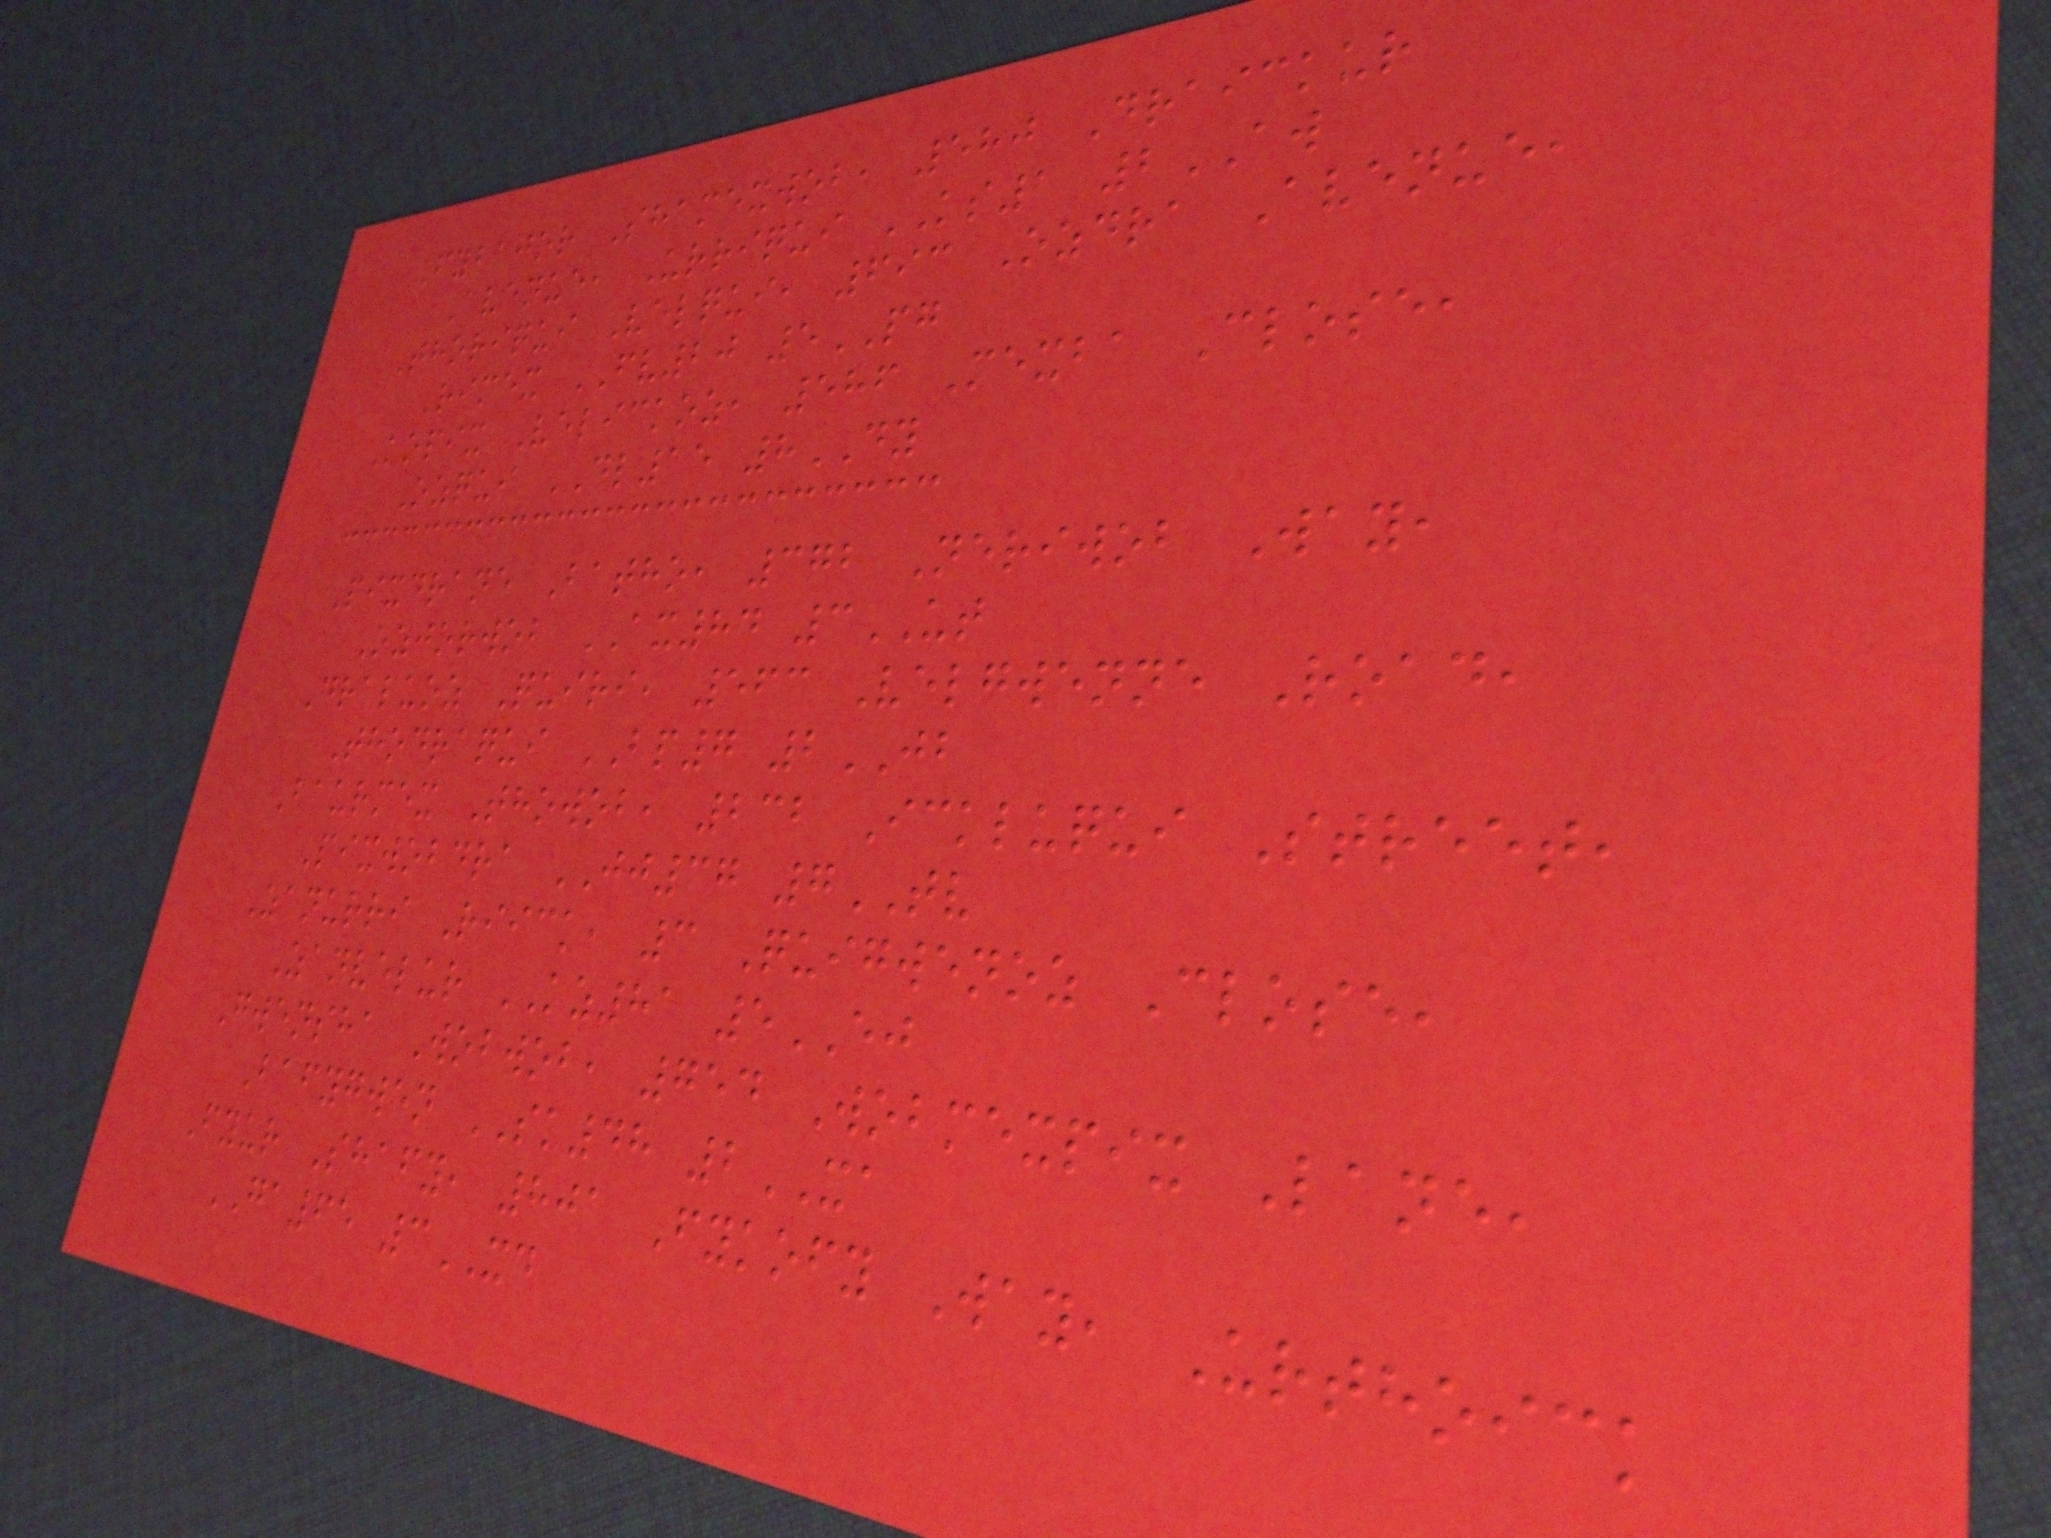Fybajor Shamexwob, 580 Draickur
Avenue, Urriqui KS1 2AW
Thoriqui Velqui, 693 Ozdra Avenue,
Rimex FV20 5PG
Kopix Velickoz, 586 Mexba Close,
Ozqui DL15 8DY
Pixdrane Batho, 372 Neriwob Way,
Ozjorwob AX84 3UT
Draluoz Quiri, 563 Velgwenne Road,
Thodraqui BP7 2JB
Baurmex Thowob, 232 Ickluqui Street,
Pixwobdra JJ37 7TV
Zanurri Riick, 3 Quigwenoz Close,
Zanvelur KZ81 5EJ
Gwensha Wobwob, 754 Wobmexpix Lane,
Bafygwen SK48 2XA
Fyur Shafy, 801 Fykofy Way, Urthoick
GA65 3XD
